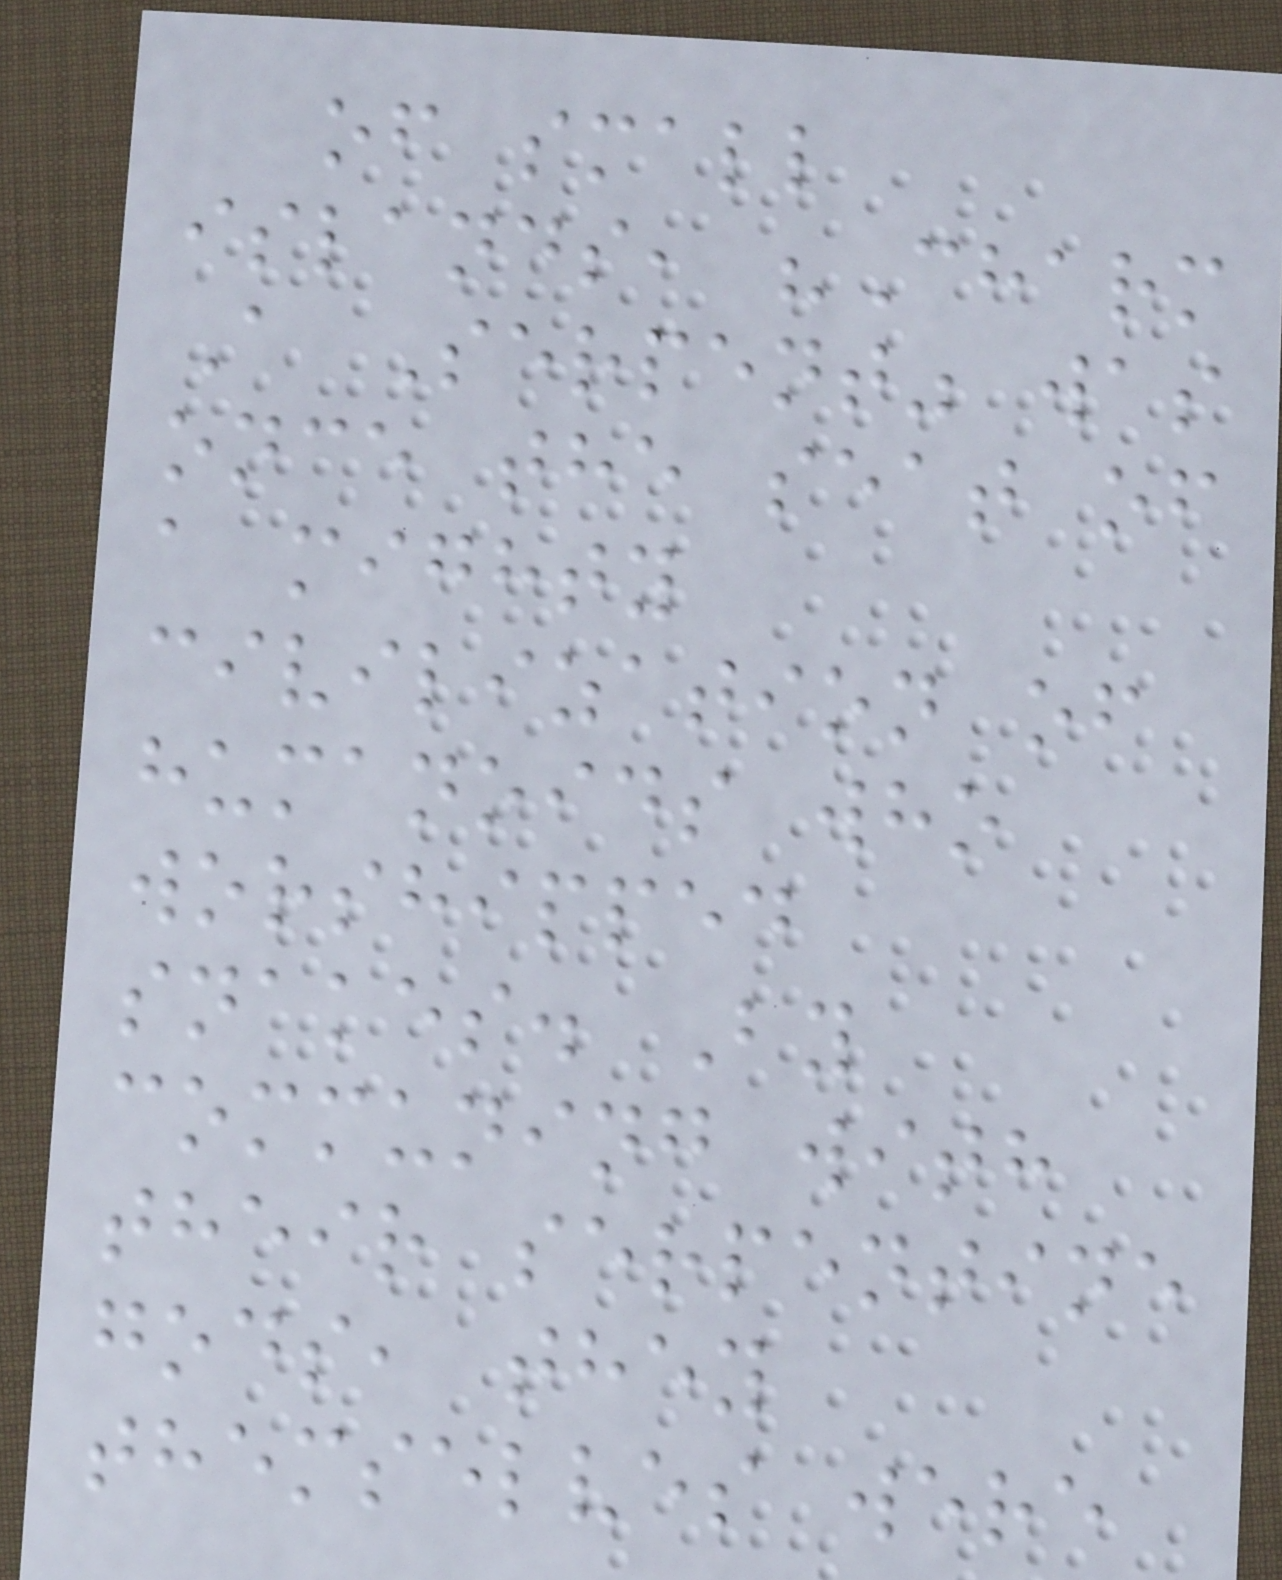of small
islands, "Charm
A Serpent" was
once the seat of
a mighty
civilization of
humanoids who
worshipped
snakes. By
communing with
their serpentine
gods, they
themselves were
